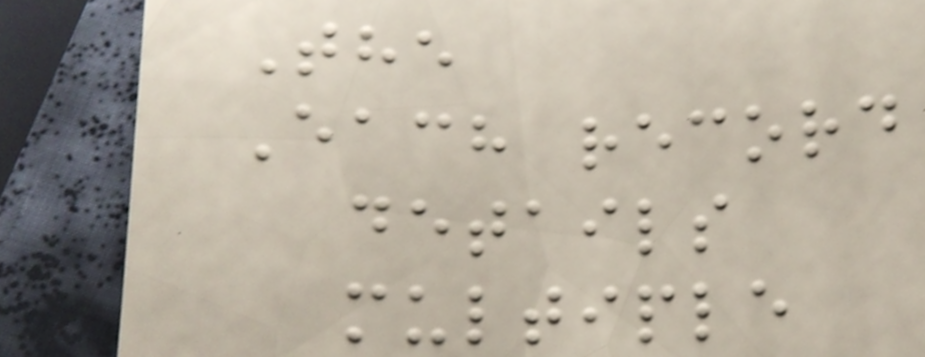The
Each record
details
multiple
